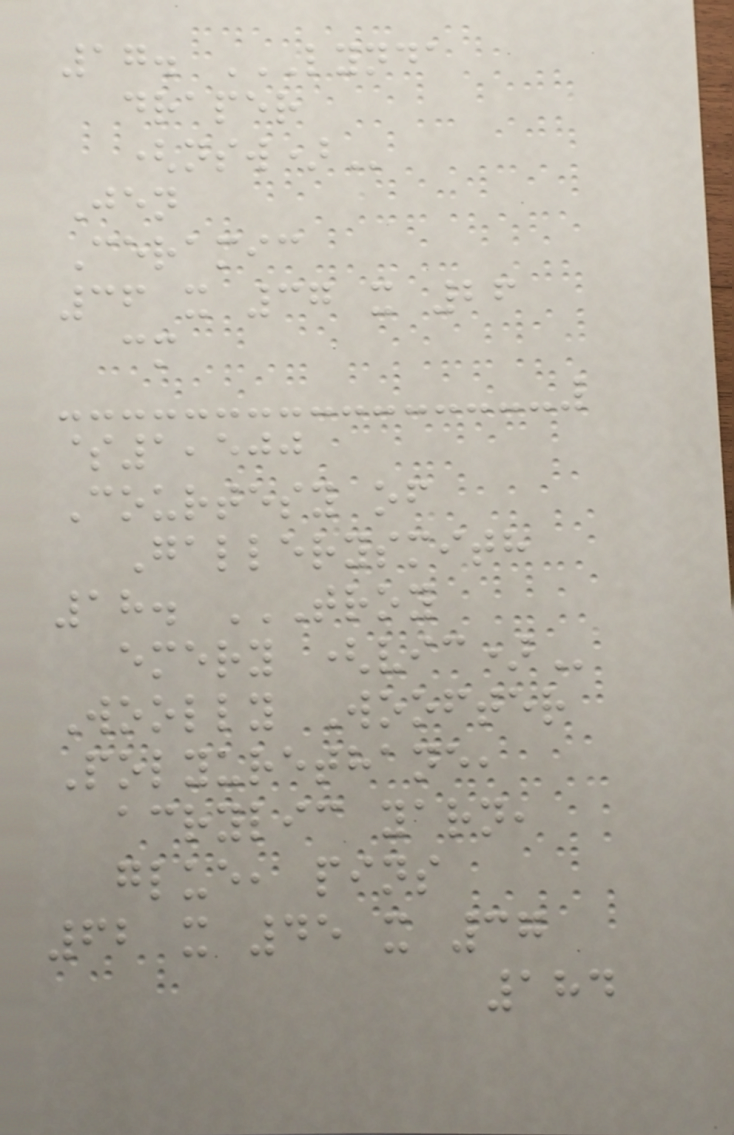17. LYNDA
DRAPER
(NSW)
Jen
Ceramic
36 x 37 x 26
cm
$1,500
Courtesy of
Gallerysmith
18. TROY
EMERY (VIC)
Woolly Woofter
Polyurethane,
acrylic yarn,
glue, pins
62 x 45 x 37
184
